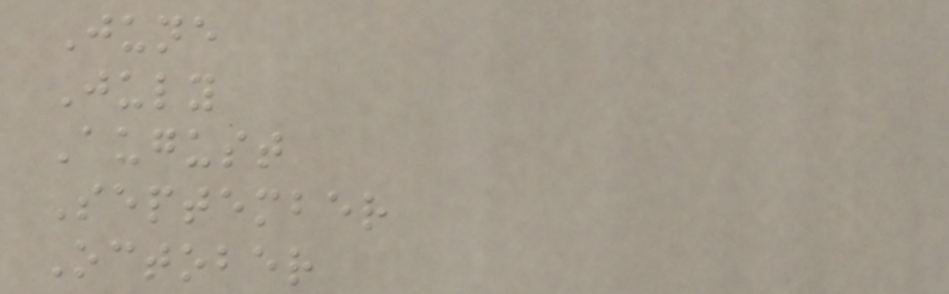June
July
August
September
October
